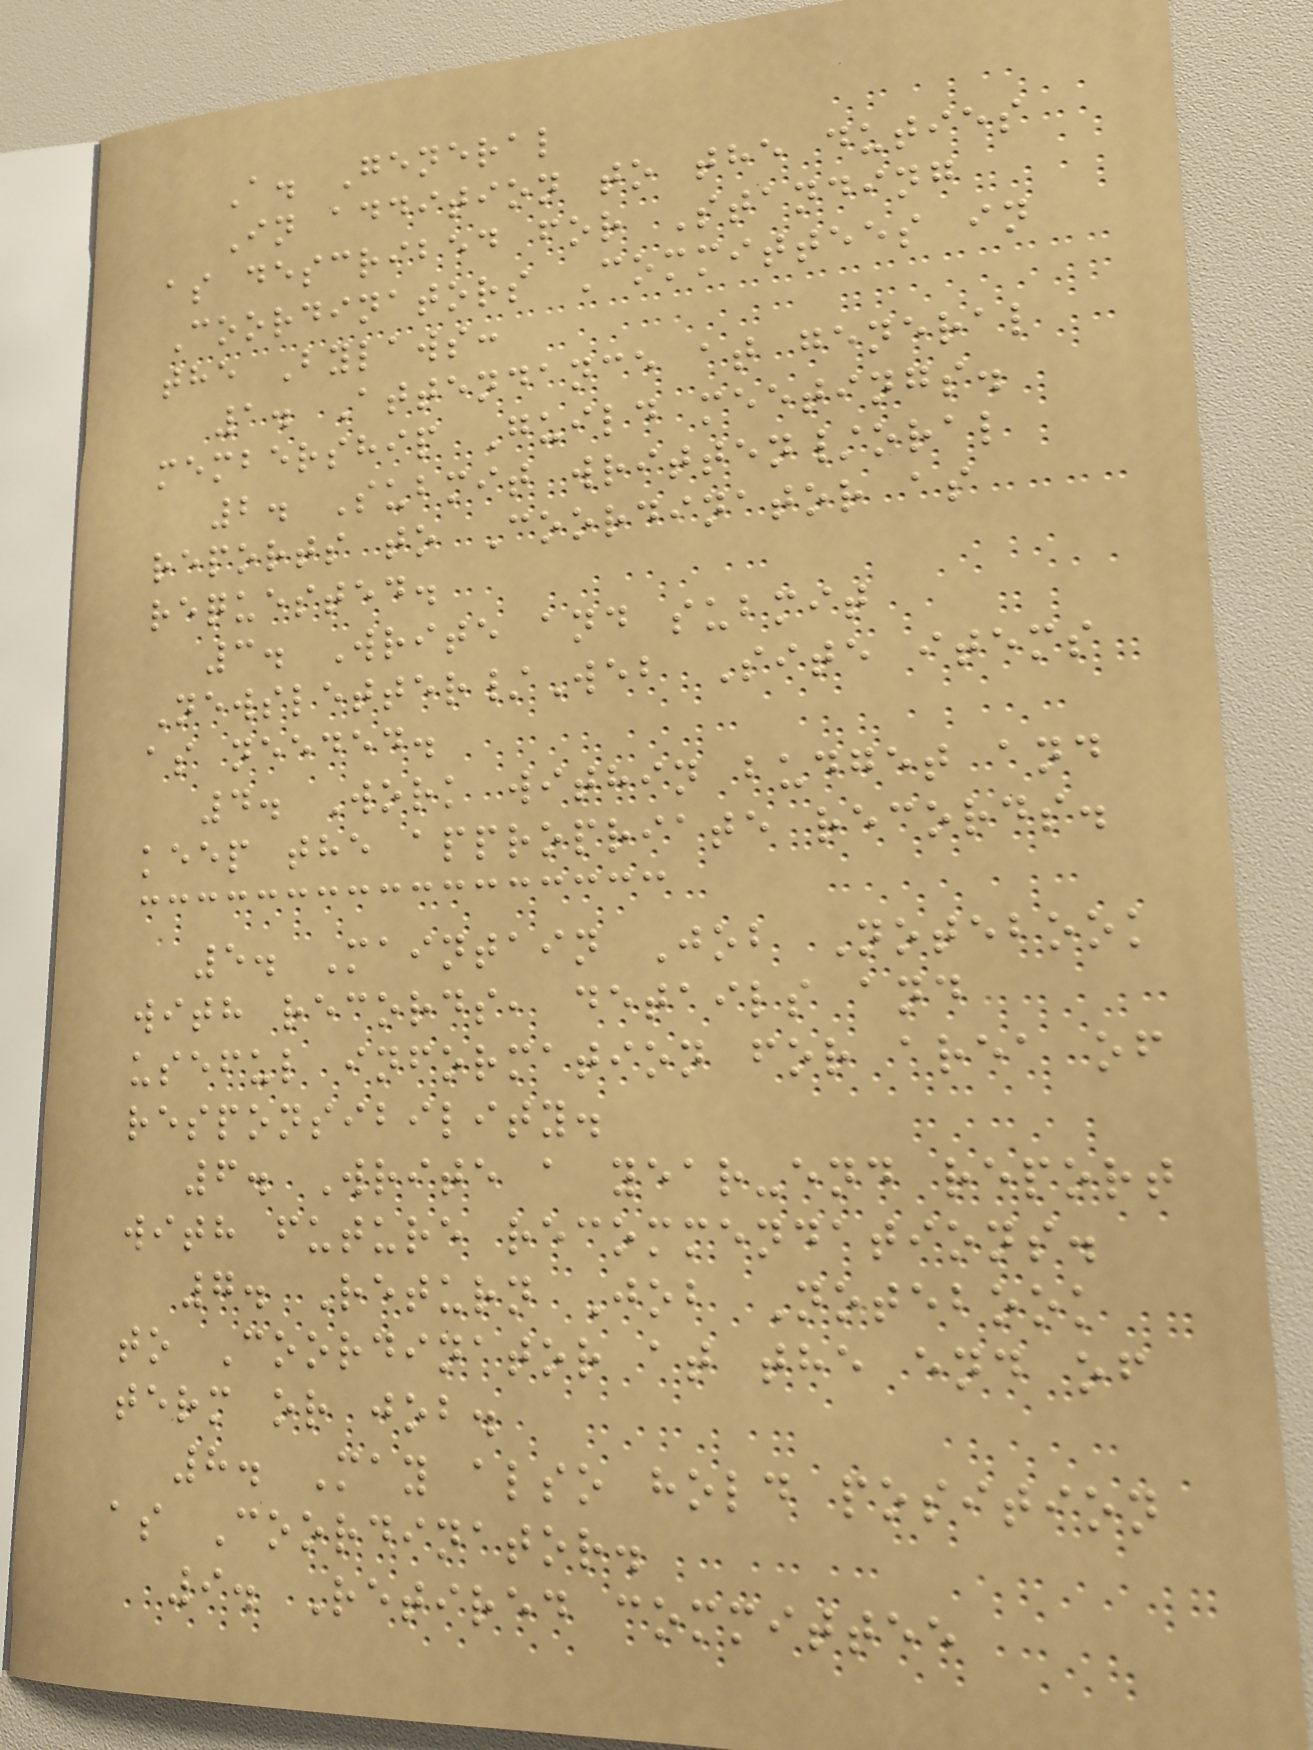A. General
In addition to the duties
as described for Standing
Coordinators Committees in
the Bylaws:
1. Attendance at general
membership Guild meetings.
2. Submit written/oral
reports to Coordinator as
requested.
3. Write and submit
Newsletter/Web Site items
as needed.
4. Work within budget and
keep the appropriate records.
5. Maintain Job Notebook
with records, details and
useful information for area of
responsibility.
6. Write a year-end report
with future recommendations.
7. Return Job Notebook
to Coordinator at the end of
term or job.
8. May also hold position
as Coordinator.
9. Retired committee
